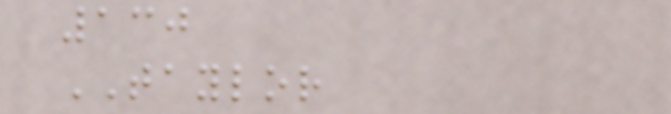130
TAYLOR
